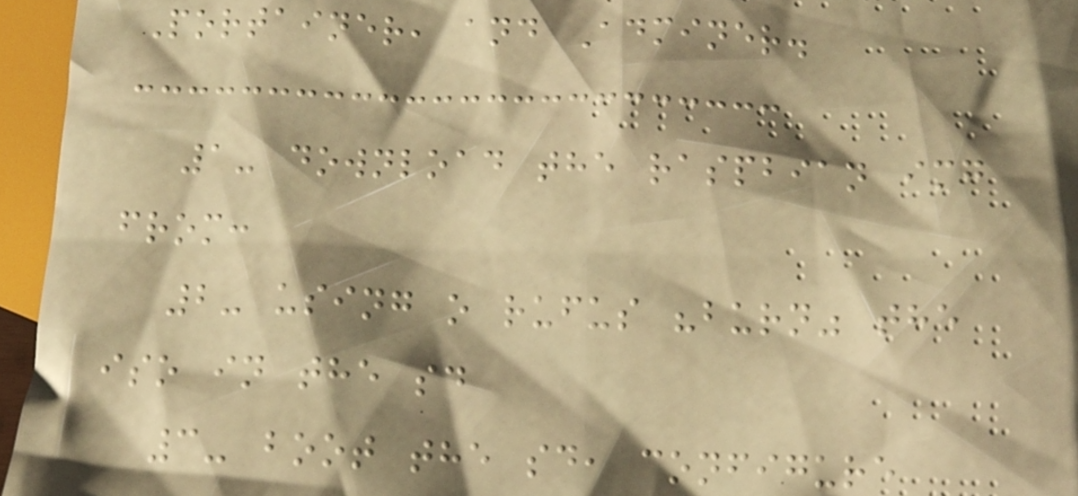Portainer, and Adminer.
1- download the raspbian img
from:
2- using o rufus "burn" the
iso in the sd
3- boot the sd, configure
